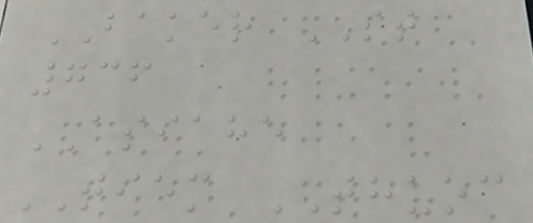BAKER ST
736
ASIAHE
TIEM THUOC
